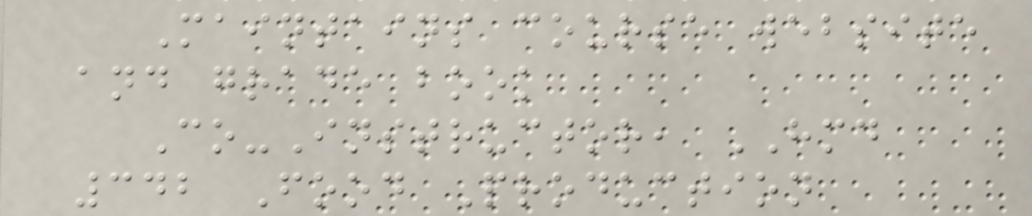Maintains course website
and grade book
Co-Instructor, HMD
342 Food Production
